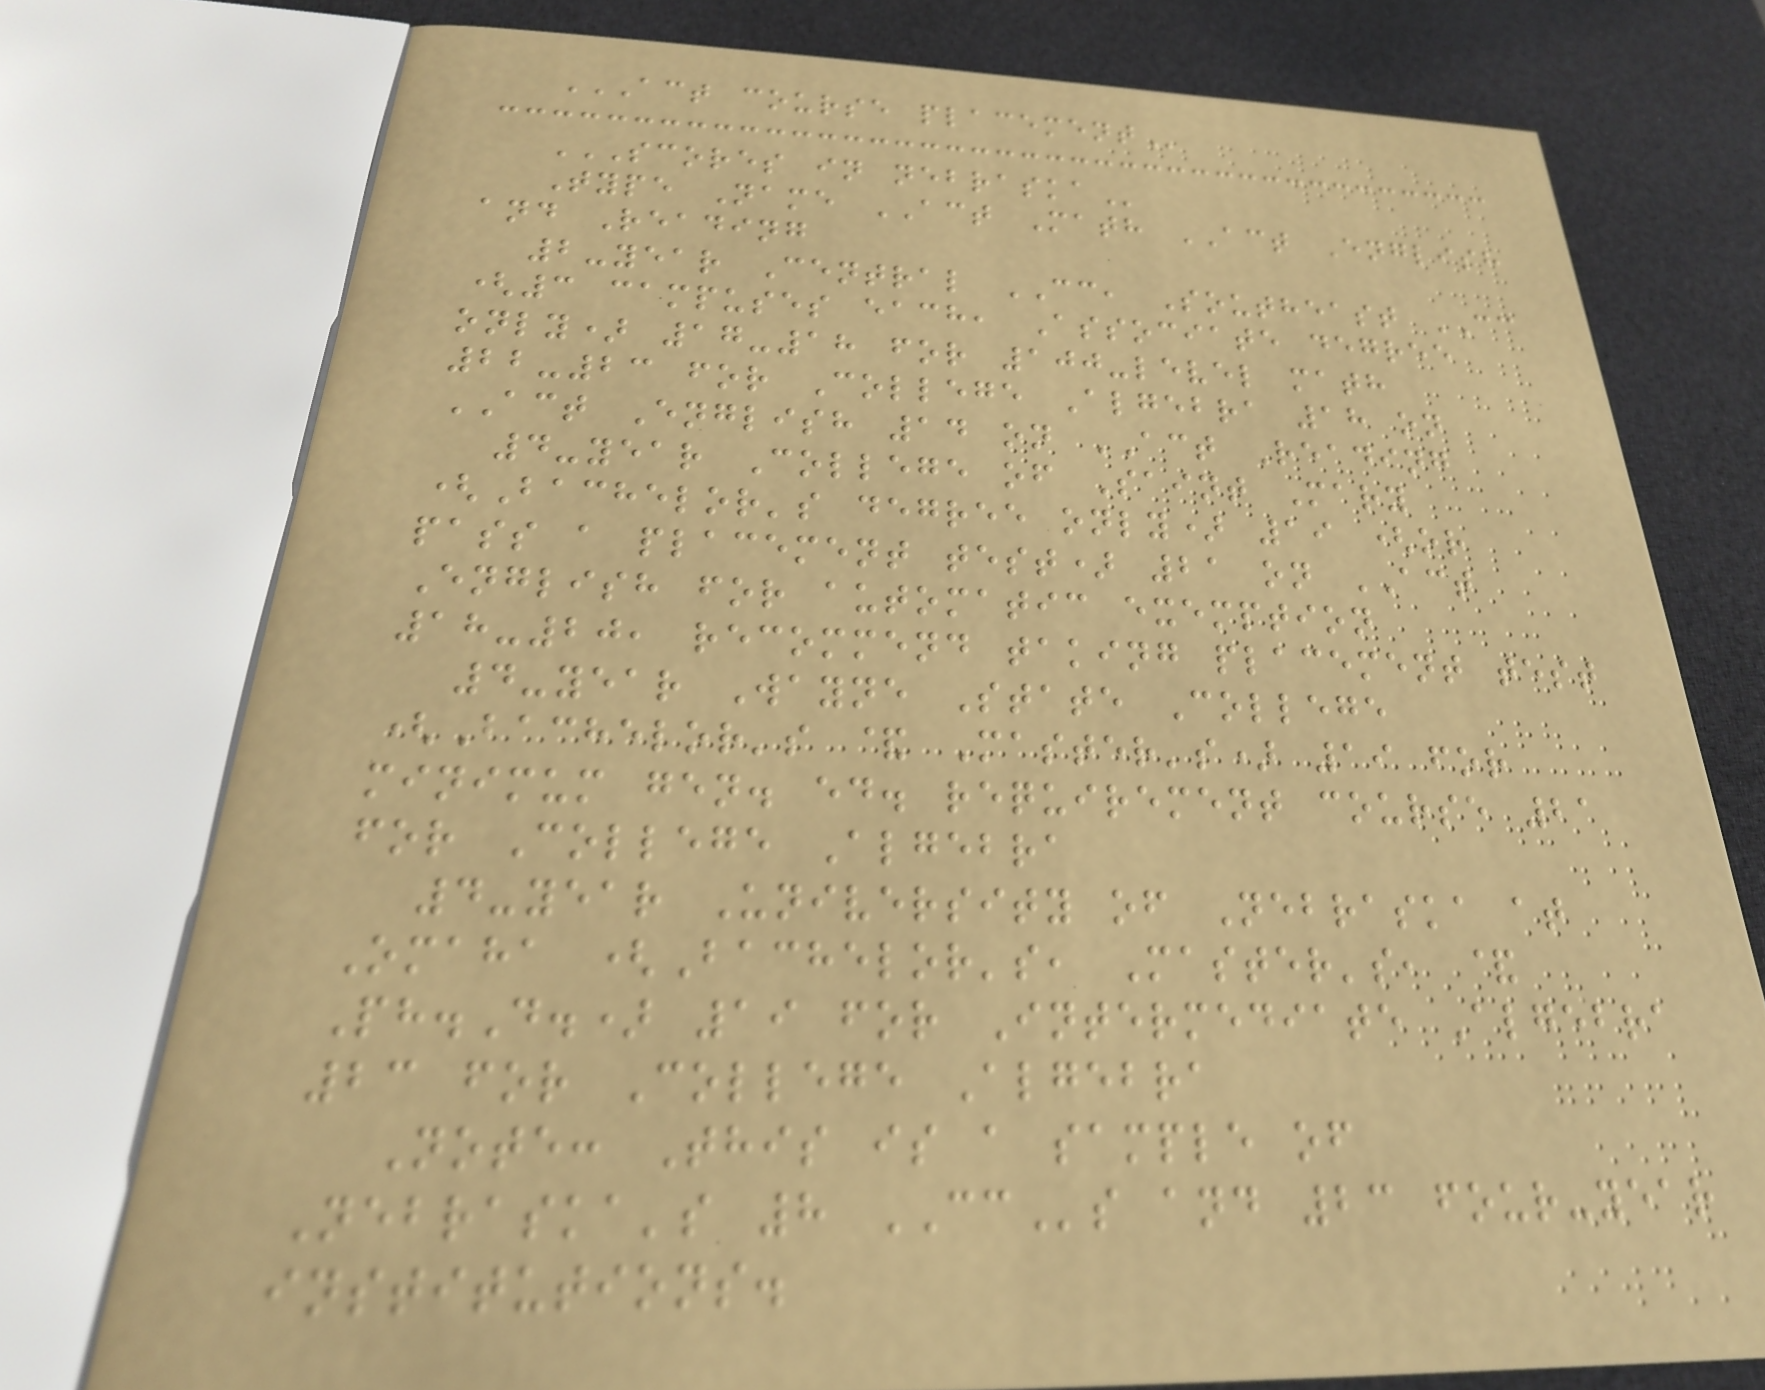ACT COURSE PLACEMENT
SCORES IN NEBRASKA
Type Name ACT Math ACT English
and Reading
2-year Central CC, Southeast CC
(3 campuses each, Associate degree
only) 17-18 for 100-level math
22-23 for College Algebra 18 on
ACT English 14 on ACT Reading
4-year College of Saint Mary
(Bachelor's degree only) 19 (or
pass a placement test) 21 on ACT
English for automatic exemption
18-20, recommend taking placement test
4-year Wayne State College
(Bachelor's & Master's) 19 for
minimum gen. ed. requirement course 21
for College Algebra
4-year University of Nebraska at
Omaha (Bachelor's, Master's, &
Ph.D.) 19 for Intermediate Algebra
23 for College Algebra
Note: This is a sample of
Nebraska's 8 CCs and 23 four-year
institutions.
